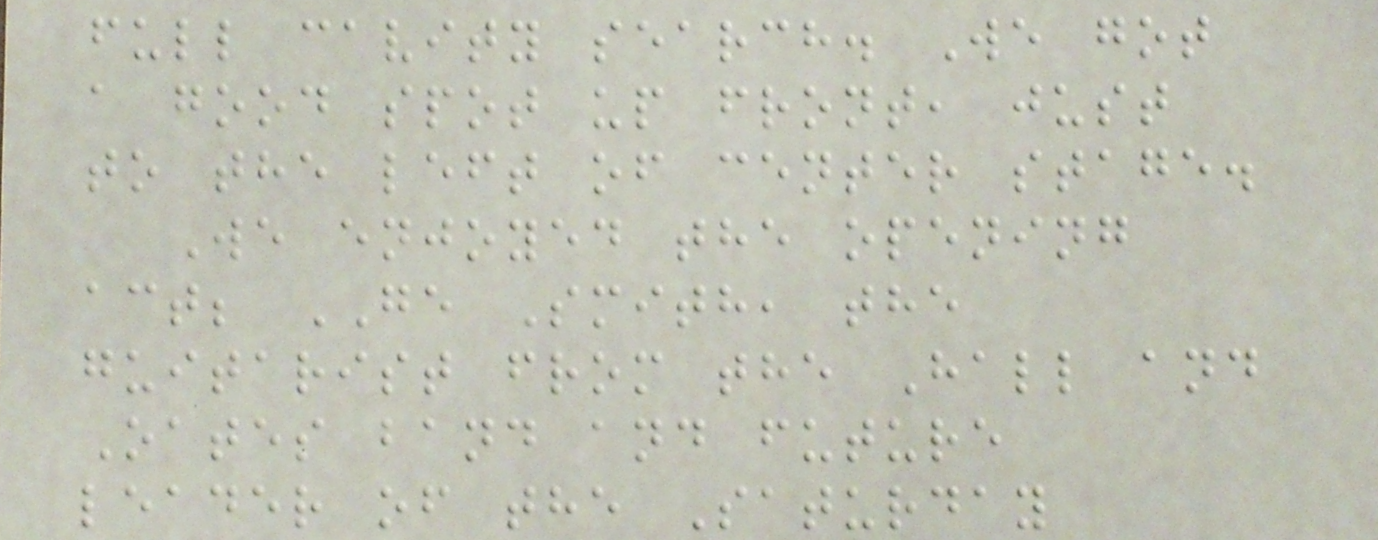full cavity search. We got
a good spot up front, just
to the left of center stage.
We enjoyed the opening
act; GE Smith, the
guitarist from the Hall and
Oates band and future
leader of the Saturday
